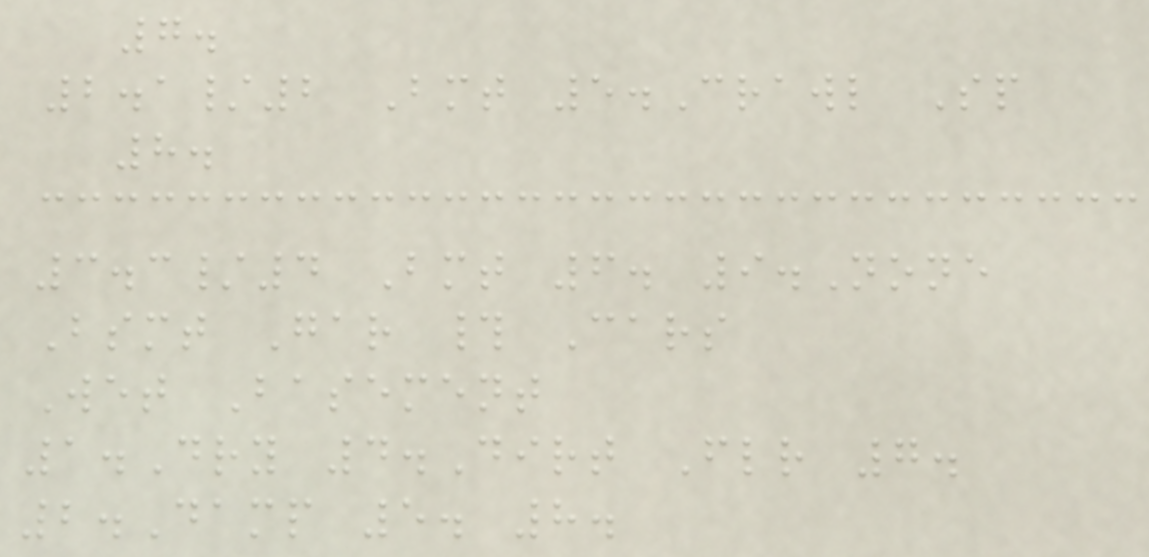7.
2.1/2 Bmt 5.Crawl Sp
8.
3.3/4 Bmt 6. 9.None
Bsmt Gar # Cars
Wet Basement
1.Dry 4.Dirt Flr 7.
2.Damp 5. 8.
